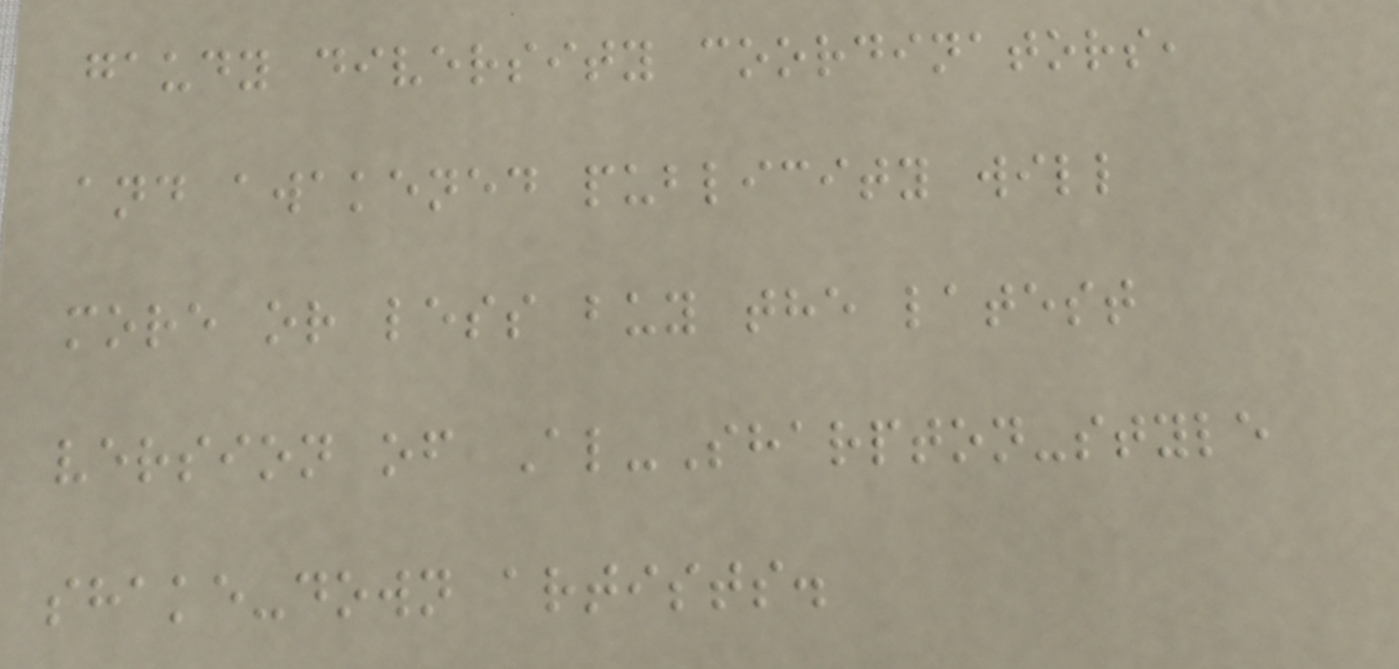gaudy diversity coordinators,
and awakened publicity will
more or less buy the latest
version of Al-Sharpton-style
shake-down artists.
